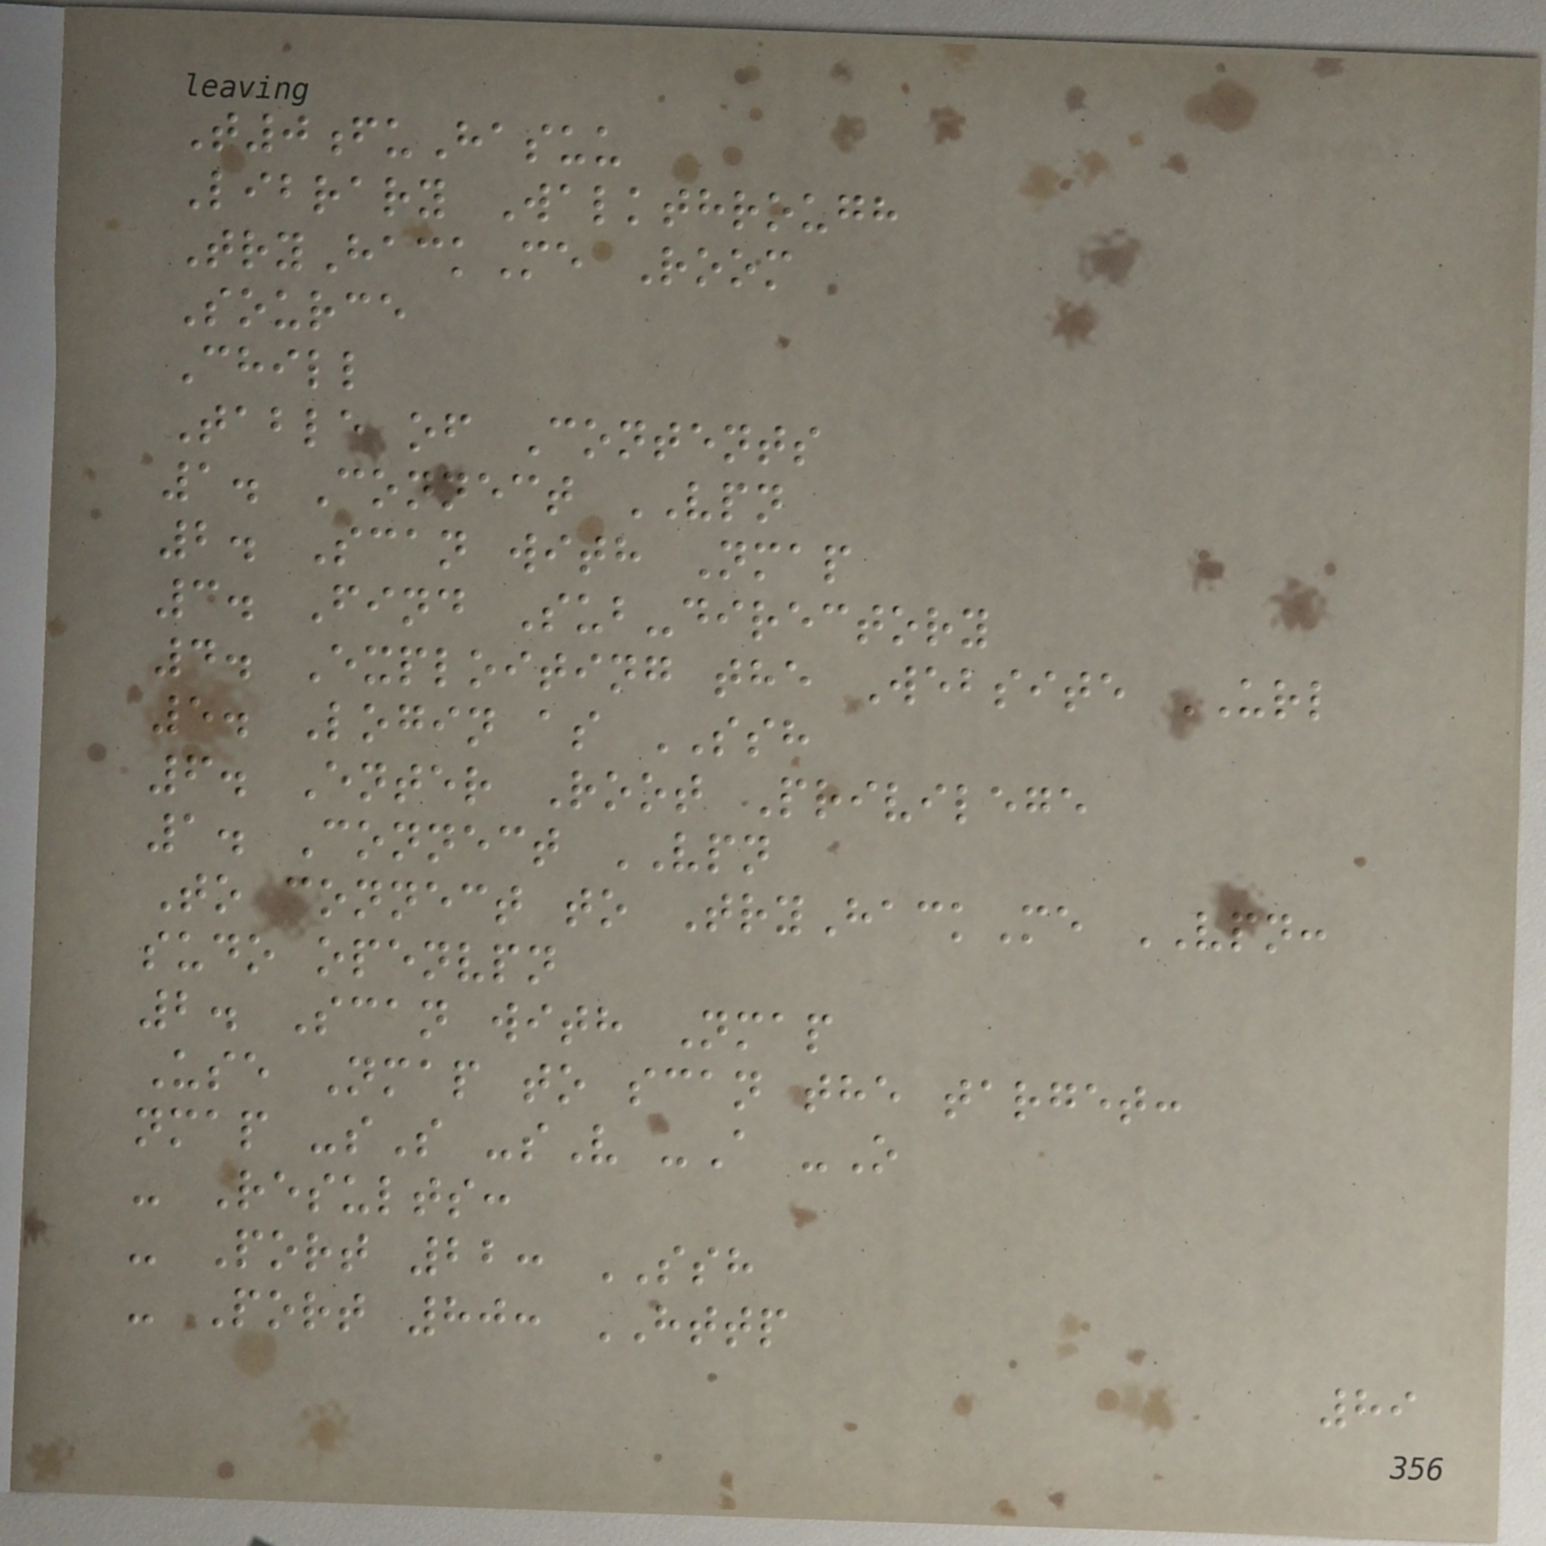T0fuHasuu
Library Walkthrough
TryHackMe Room
Source
Chill
Table of Contents
1. Connect VPN
2. Scan with Nmap
3. Find Sub-directory
4. Exploiting the Website URL
5. Login as SSH
6. Enter Root Privilege
1. Connect VPN
To connect to TryHackMe VPN:
sudo openvpn
2. Scan with Nmap
Use Nmap to scan the target:
nmap -sS -sV -A -O
- Results:
- Port 22: SSH
- Port 80: HTTP
89
